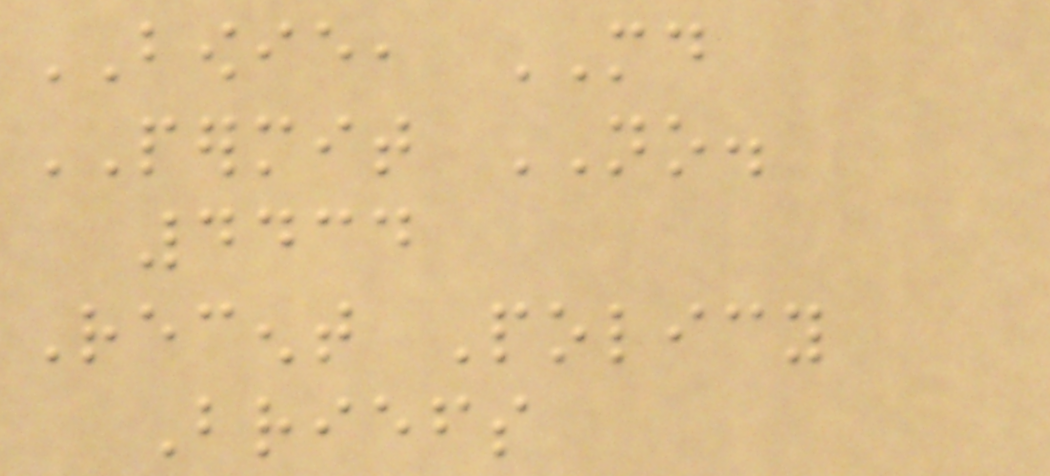BOWIE, MD
PERMIT NO.
4434
Recent Policy
Briefs
